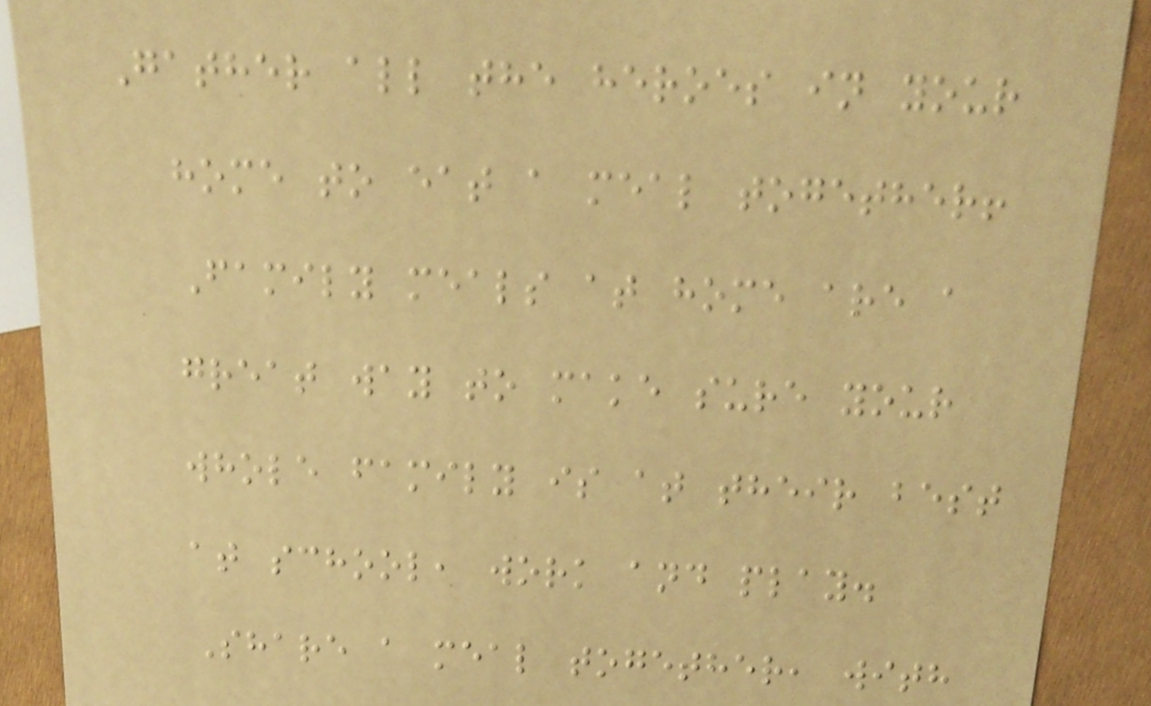Gather all the heroes in your
home to eat a meal together!
Family meals at home are a
great way to make sure your
whole family is at their best
at school, work and play.
Share a meal together, with
